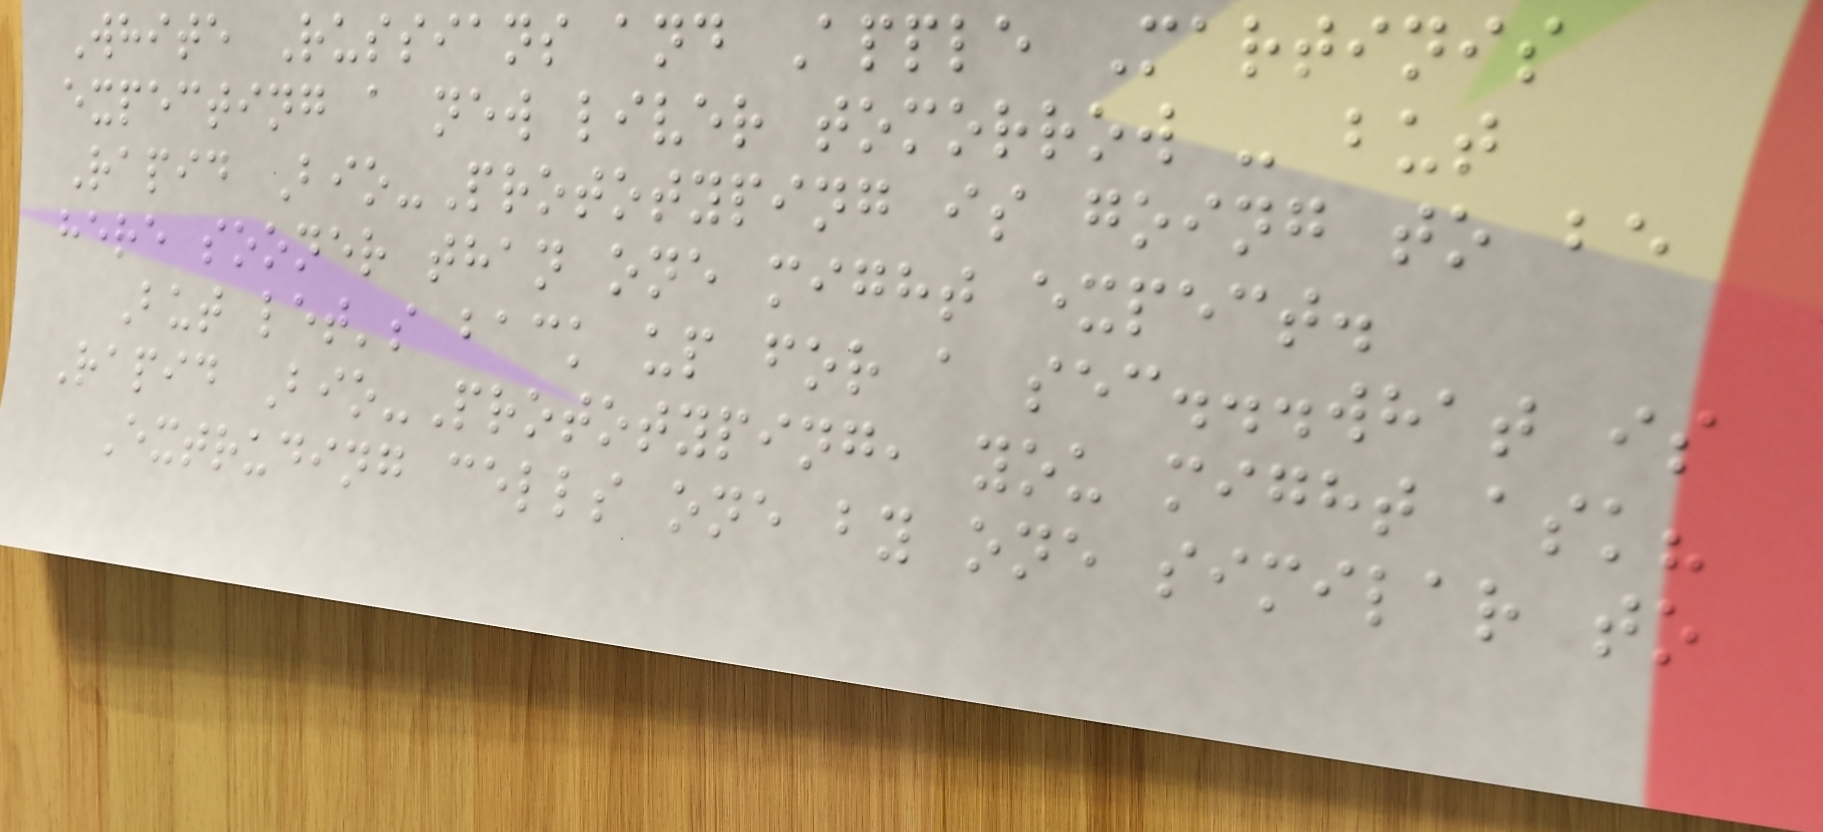White Russians and Apple Martinis
expecting a new liver tomorrow - but
Rapid Bio-Prototyping is going to be
here sooner than one might expect.
But let's back up for a sec...what is
Rapid Bio-Prototyping, you might ask?
Extruding cells one by one similar to
